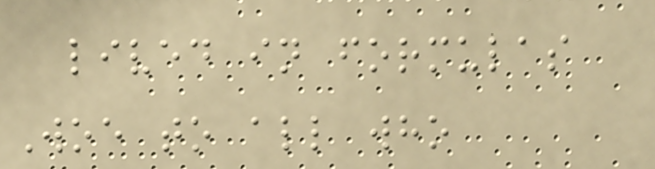lived in formulas
Woe to all who
